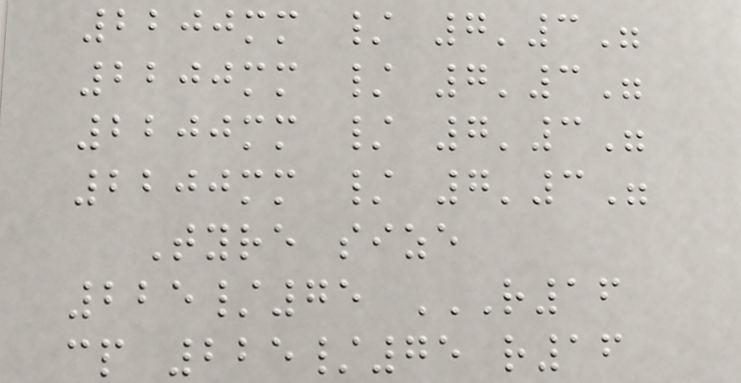2200mm / 7'3"
2200mm / 7'3"
2200mm / 7'3"
2200mm / 7'3"
Tyre size
225/75 R16
CP 225/75 R16
